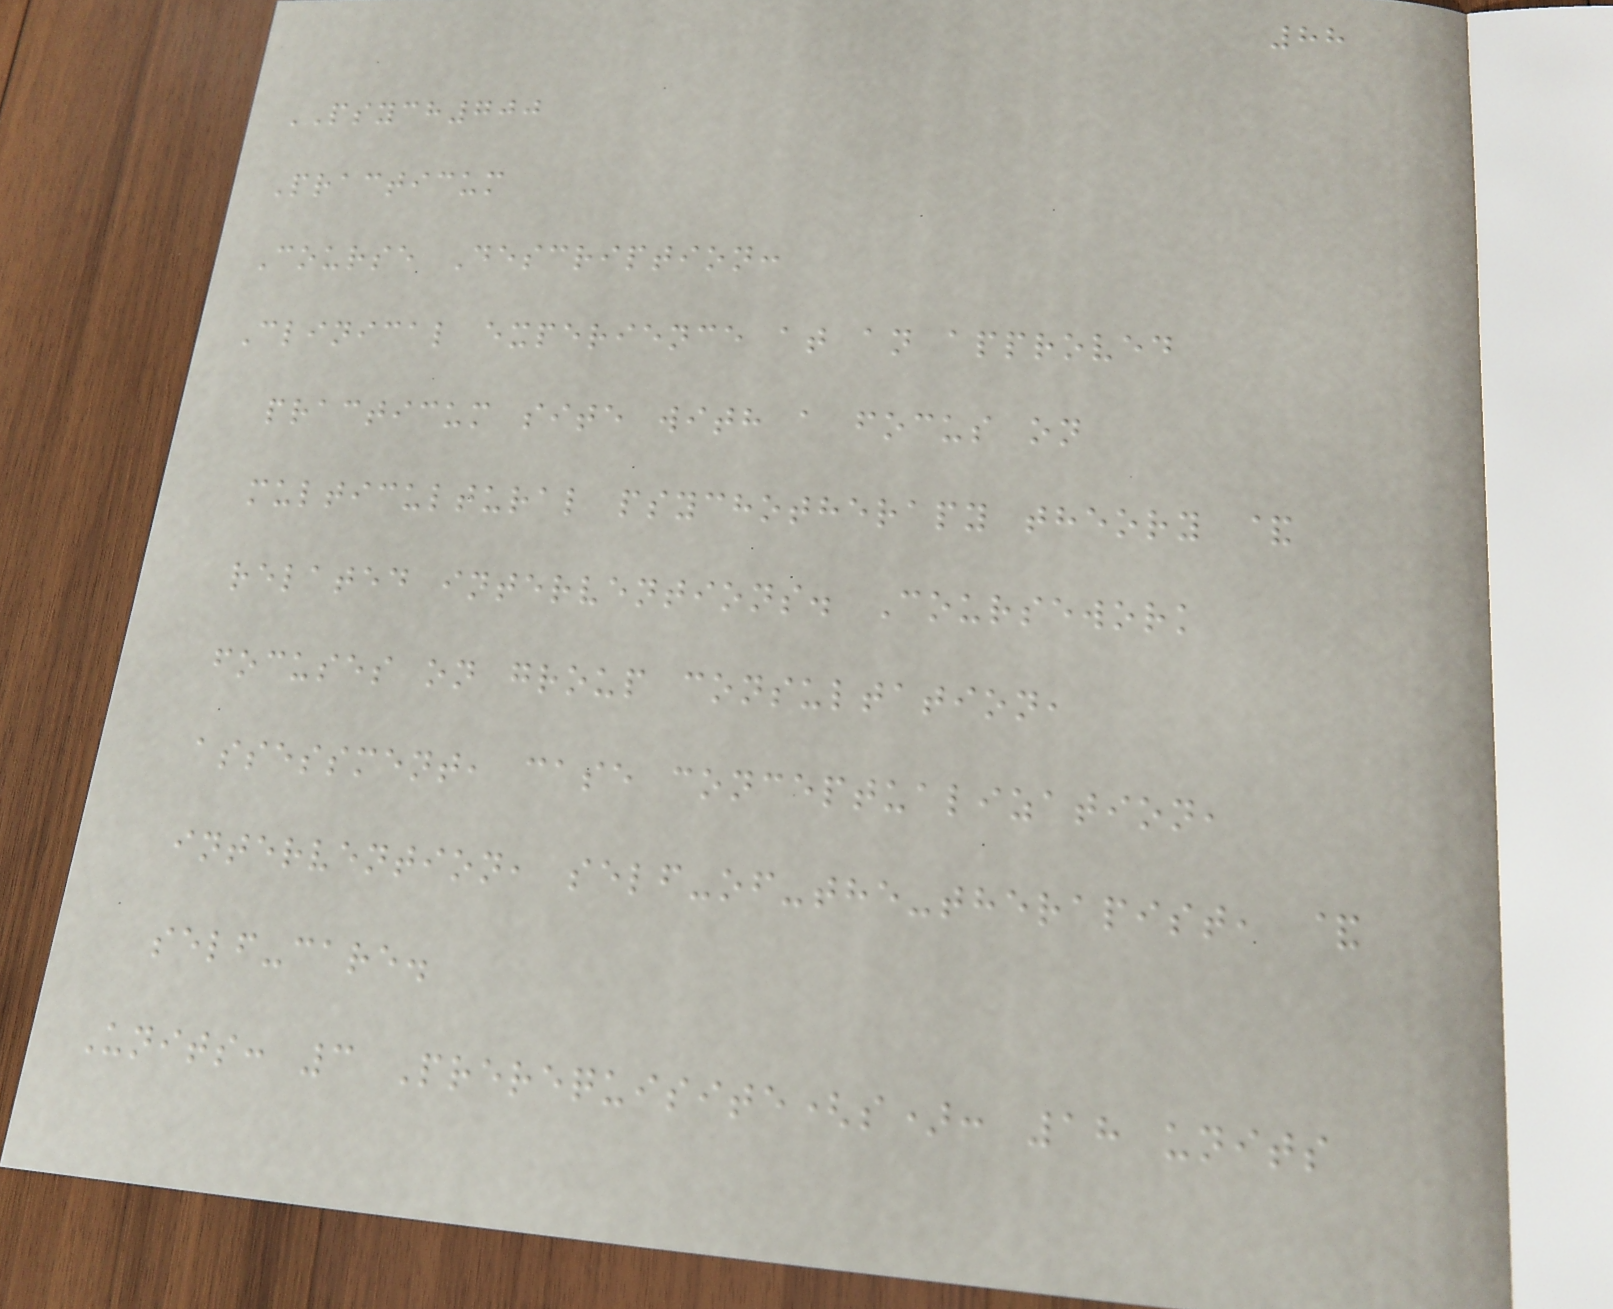88
PSYCH700
Practicum
Course Description:
Clinical experience at an approved
practicum site with a focus on
multicultural psychotherapy theory &
related interventions. Coursework
focuses on group consultation,
assessment, case conceptualization,
intervention, self-of-the-therapist, &
self-care.
Units: 3 Prerequisite(s): 18 units
